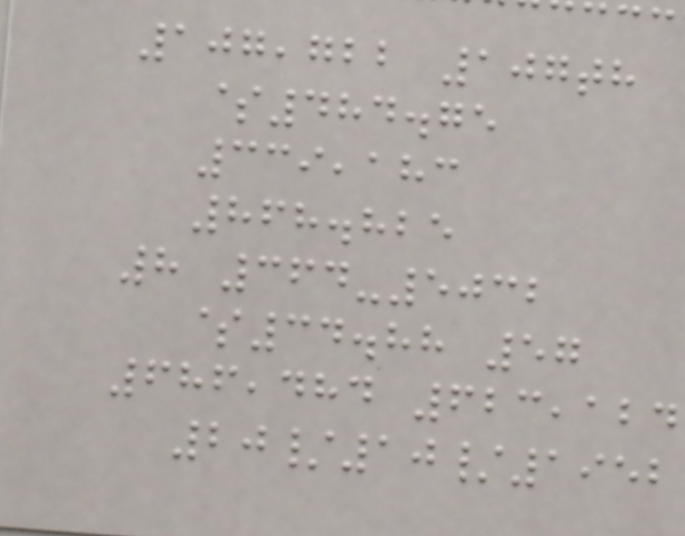107,722 107th
$484.75
339,183
868.825
8 364-5032
$34.88 57
686,484 623,124
20/10/1952
